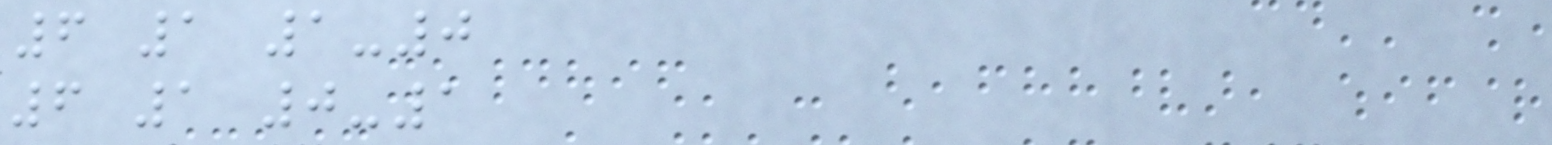6 1 1-0
6 1 0-1
